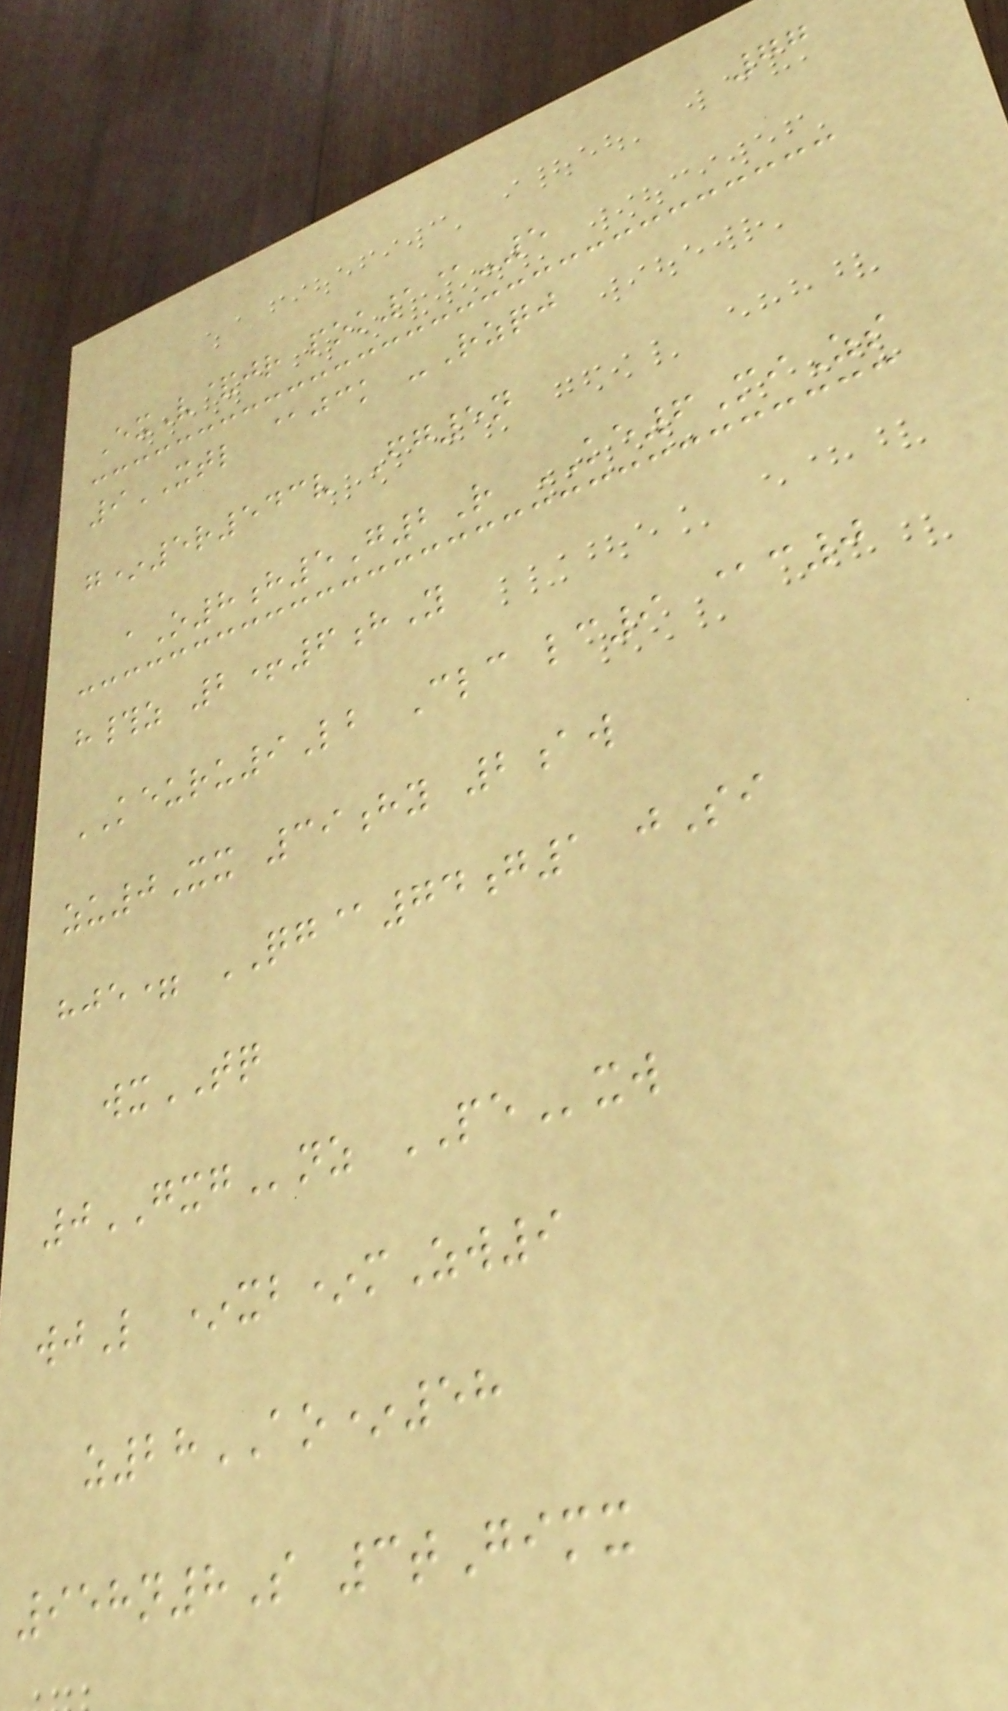77
ExV&jr pok1@-5
9XTL @jck -Rzqj
g*5r543v Fg5n
aO8h5G2R KE6MiZs
h#z 2+6hY
KEURU9Lb Clc lc9 @c0
zu0Xx 39hy 2aw
hje= QG@74g1 jSi
wxTQ
0GXGnz PExw
wjL *xb*mZw9
z28AO*58
958n8S 3tGimx
